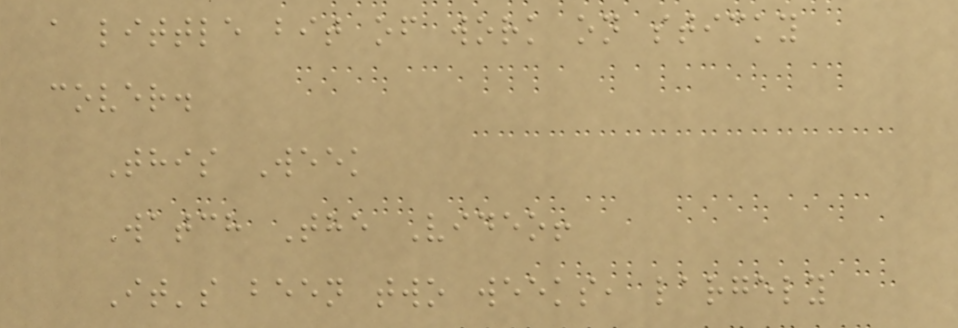a little bit of work on sticky
cover.
This Week
Watch The Video!
It's been two weeks, largely
